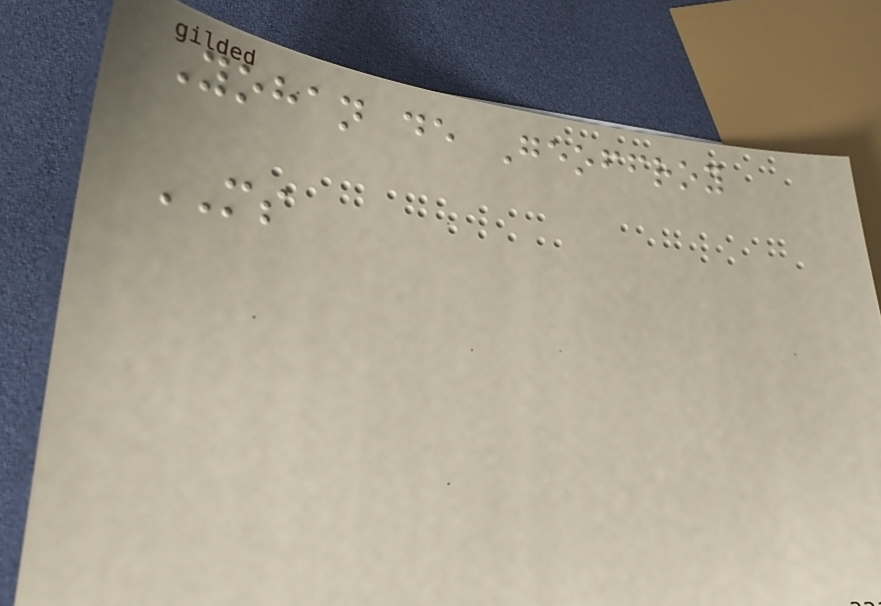Yohan de Geoffroy
MS
